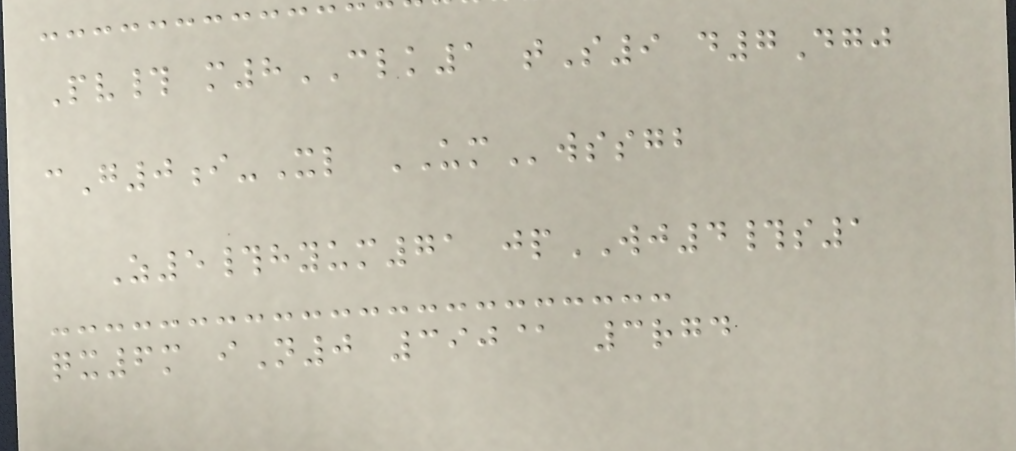Pv# m8CLK1 tS9 d7Dgj
cG0i-Xl UMwssgb
Z5#hyum71 jpWJ4#s1
qx6m iN0 390@ 3rgd
